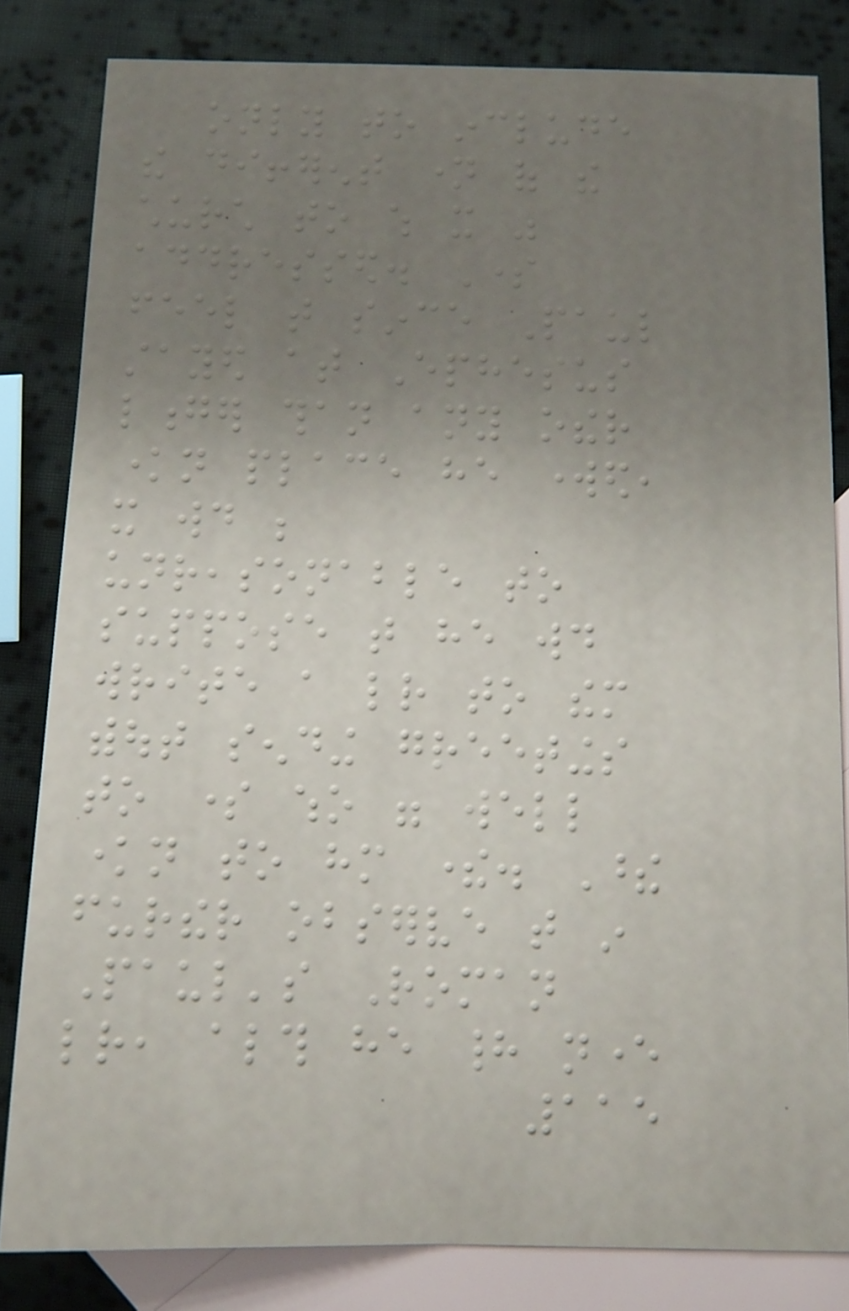only to include
the different name of the
church to which it was
addressed. Some
feel that since Paul
stayed at Ephesus
longer than any other
known place he worked,
it would be
unreasonable to
suppose that he would
write a letter to them
without sending greetings
to some who were well
known to him there. These
further observe that in
Paul's Roman
letter, although he had never
115
